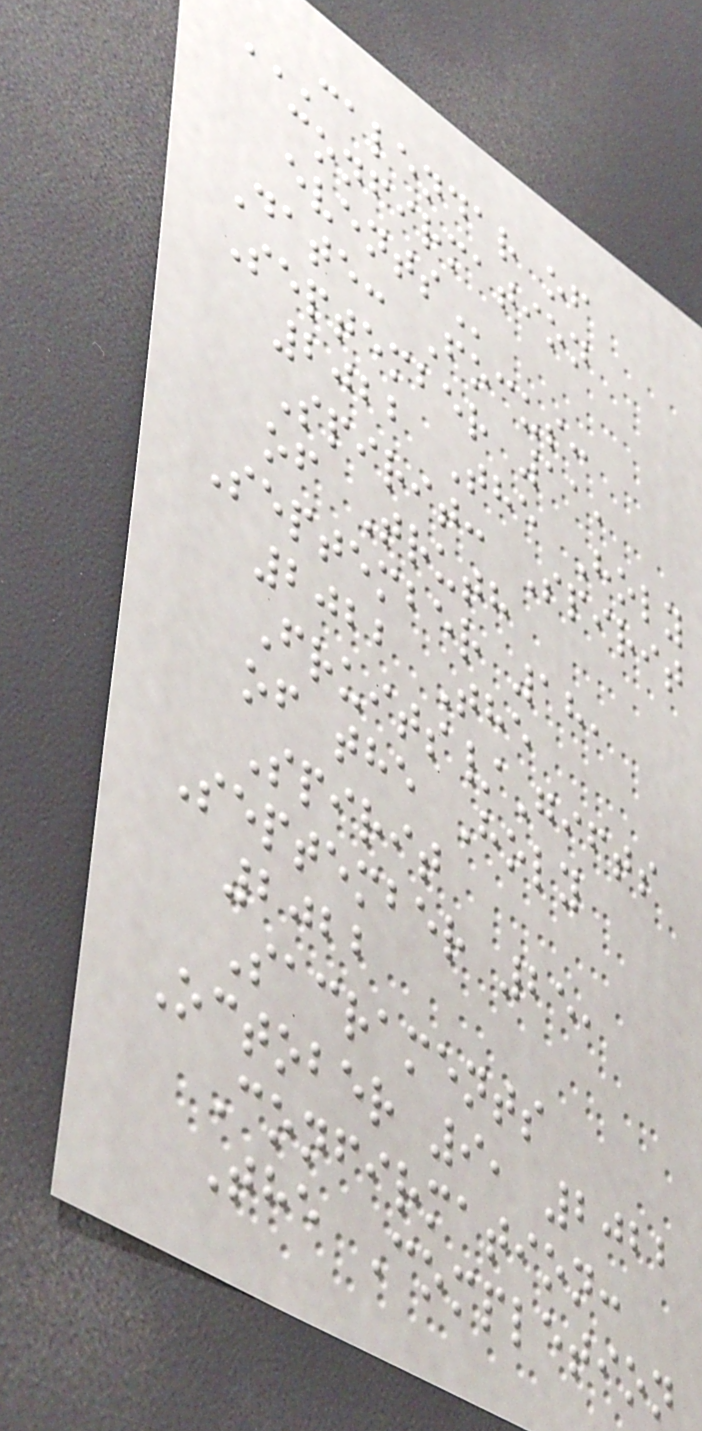CALENDAR OF
CONFIRMATION
EVENTS
Date: Focus:
September 11,
2022 The Holy
Spirit: Spirit
of Truth
September 18,
2022 The
Fruits/Gifts
of the Holy
Spirit
September 25,
2022
Sacraments
October 9, 2022
Confirmation:
The Completion
